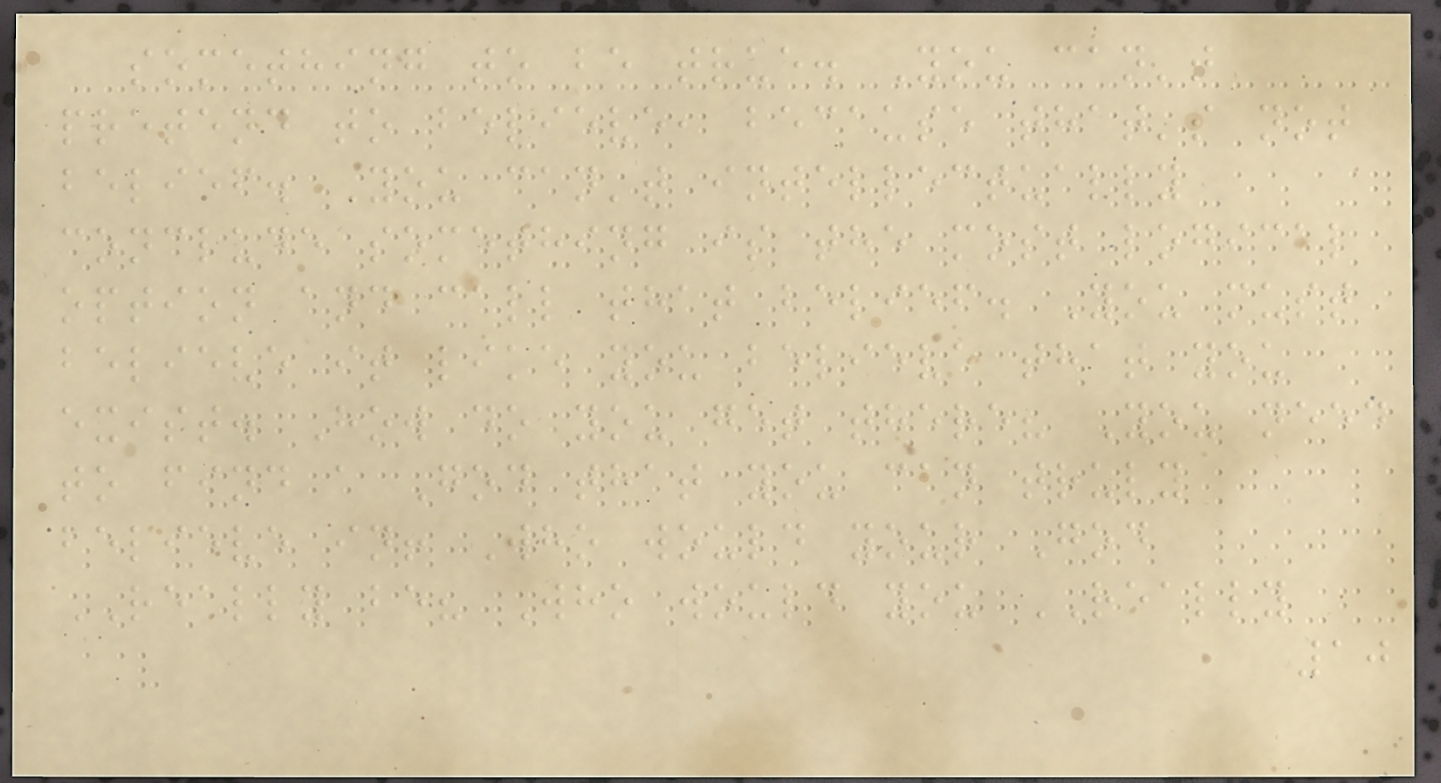something to be true. You can't
pretend to believe, because that's not
belief. You can't intellectually
conclude something is the most logical
option and call that belief. You must
believe it like you believe that you
exist. How do you get there? You need
to find a God that you can truly
believe in! Who would your God
REALLY be? Who would you REALLY
10
